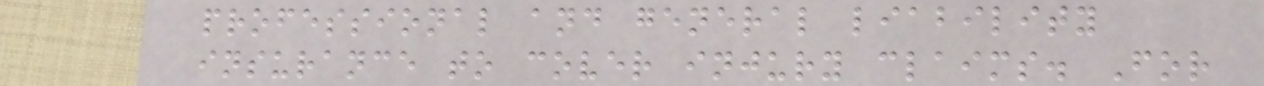professional and general liability
insurance to cover injury claims. For
